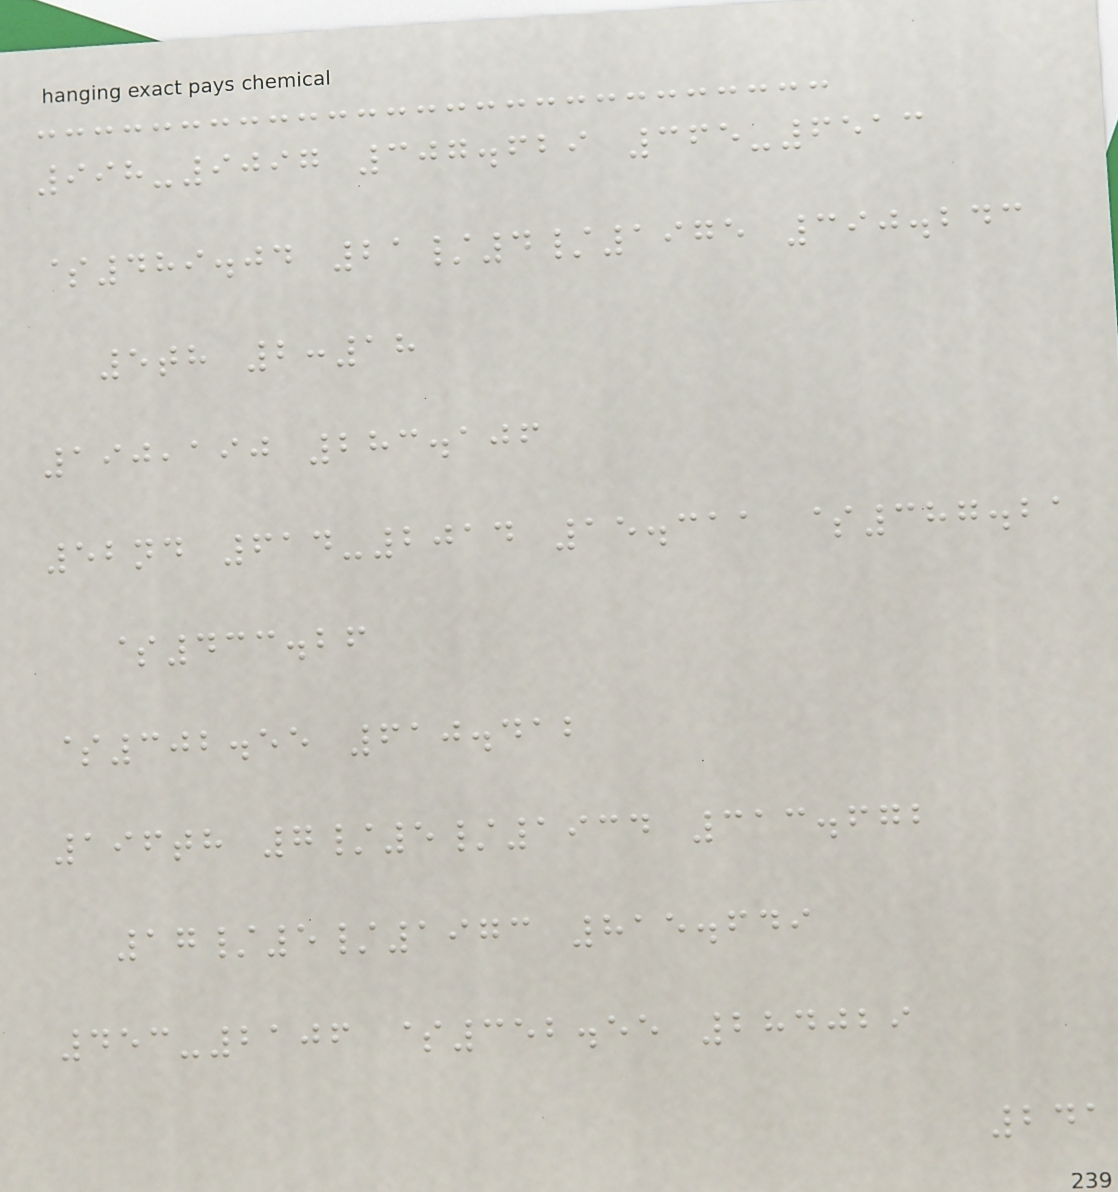998-9097 307.629 365-6513
$489.04 21/4/1975 390.243
5th 2:18
190,190 283.106
52nd 614-2014 15.311 $387.21
$433.26
$302.55 610.412
196th 7/5/1934 313.672
17/5/1973 815.649
453-2106 $352.55 284029
241
